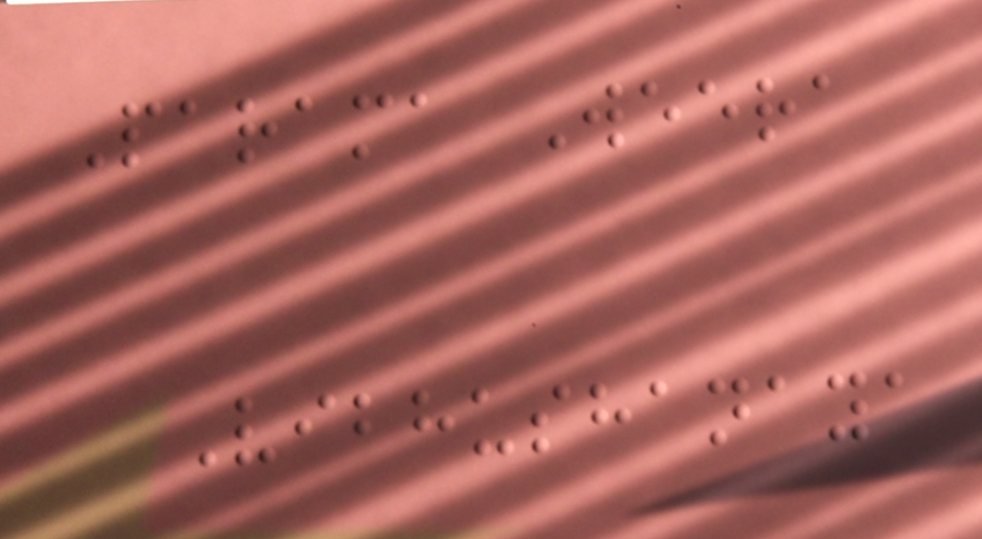Parama Weera
Vibhushanaya
